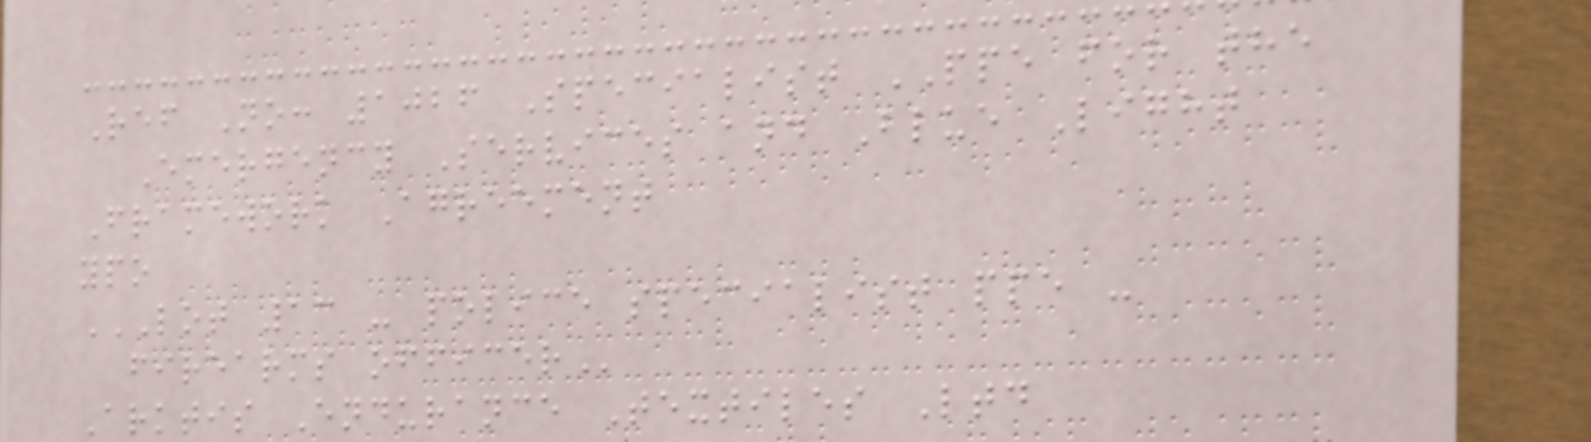Ref No: 1026 Specialist PPE for the
Emergency Services and Blue Light
Framework Agreement
ypo
LOT 13 - POLICE SPECIALIST PPE -
FIREARMS OFFICER
Arktis Endurance Textiles Ltd
